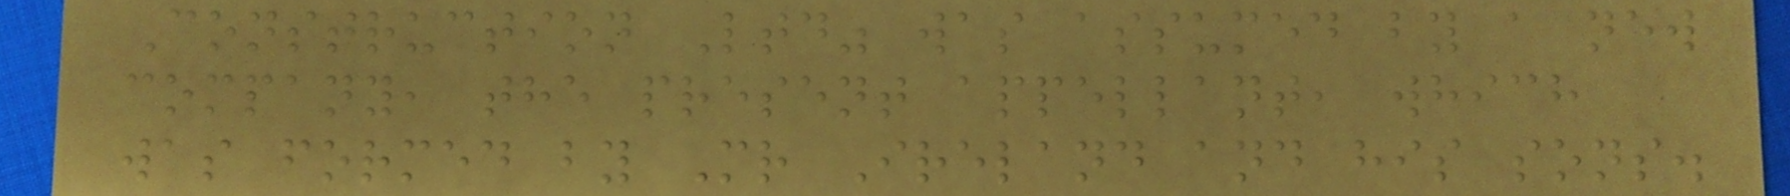Construction Ltd" was assumed by a new
company, the present appellant, which
was formed by Mr Ireland and his sons.
